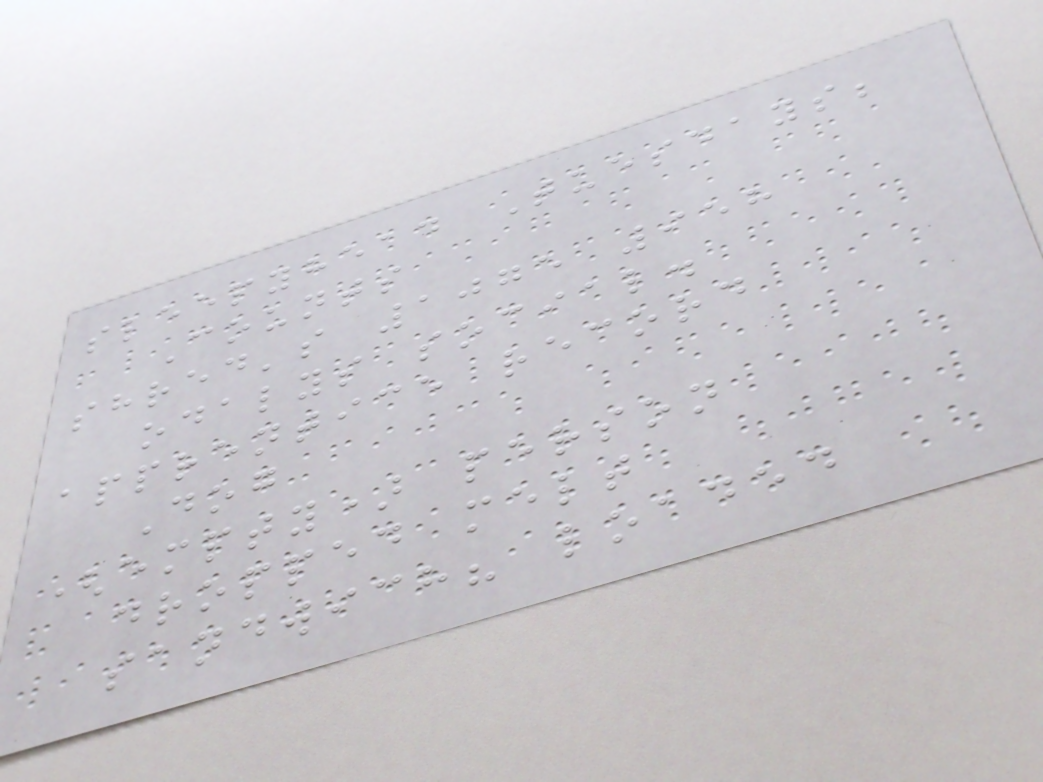sleepyhead Tuesdays;
Counts
shred's 1075 958
odalys social.
apprentice record
Dog
(empty) person
dropped melt
sandwich? loaded
